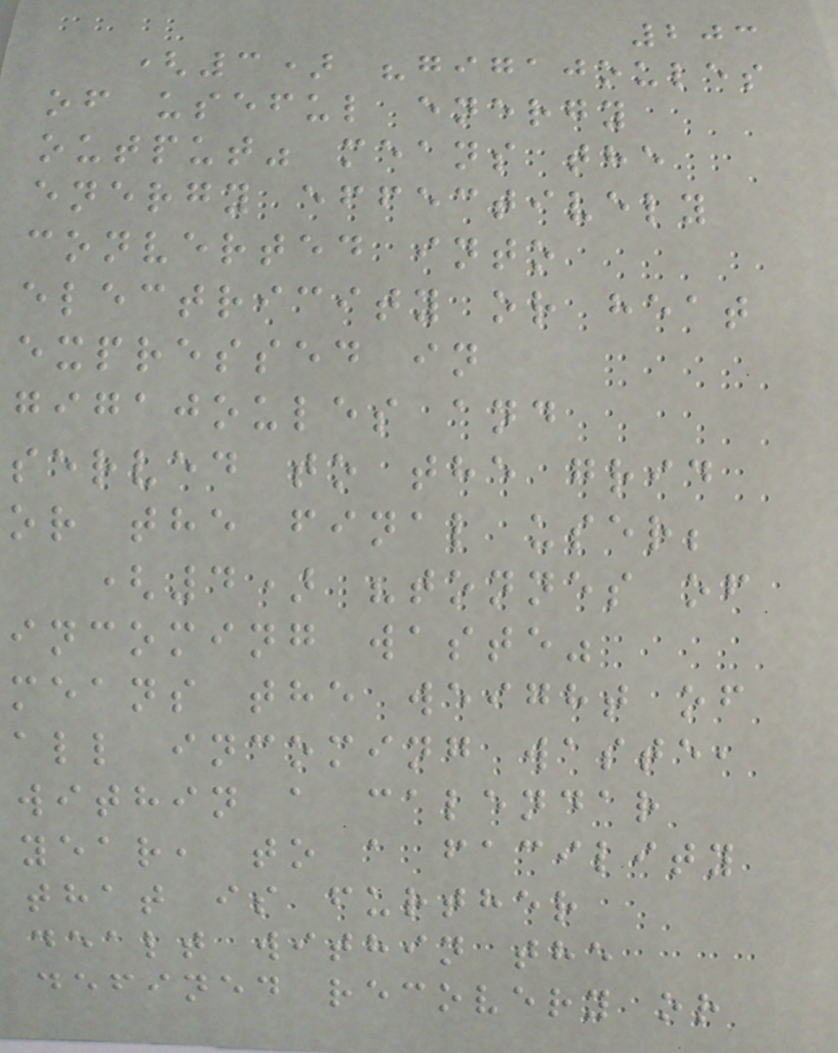203
(3) "gigajoules
of useful energy
output" means the
energy effectively
converted into
electricity or heat
expressed in
gigajoules and
served to the grid
or the final user;
(4) "tonnes of
incoming waste"
means the weight of
all incoming waste,
within a calendar
year, to a facility
that is further
dealt within the
defined recovery or
